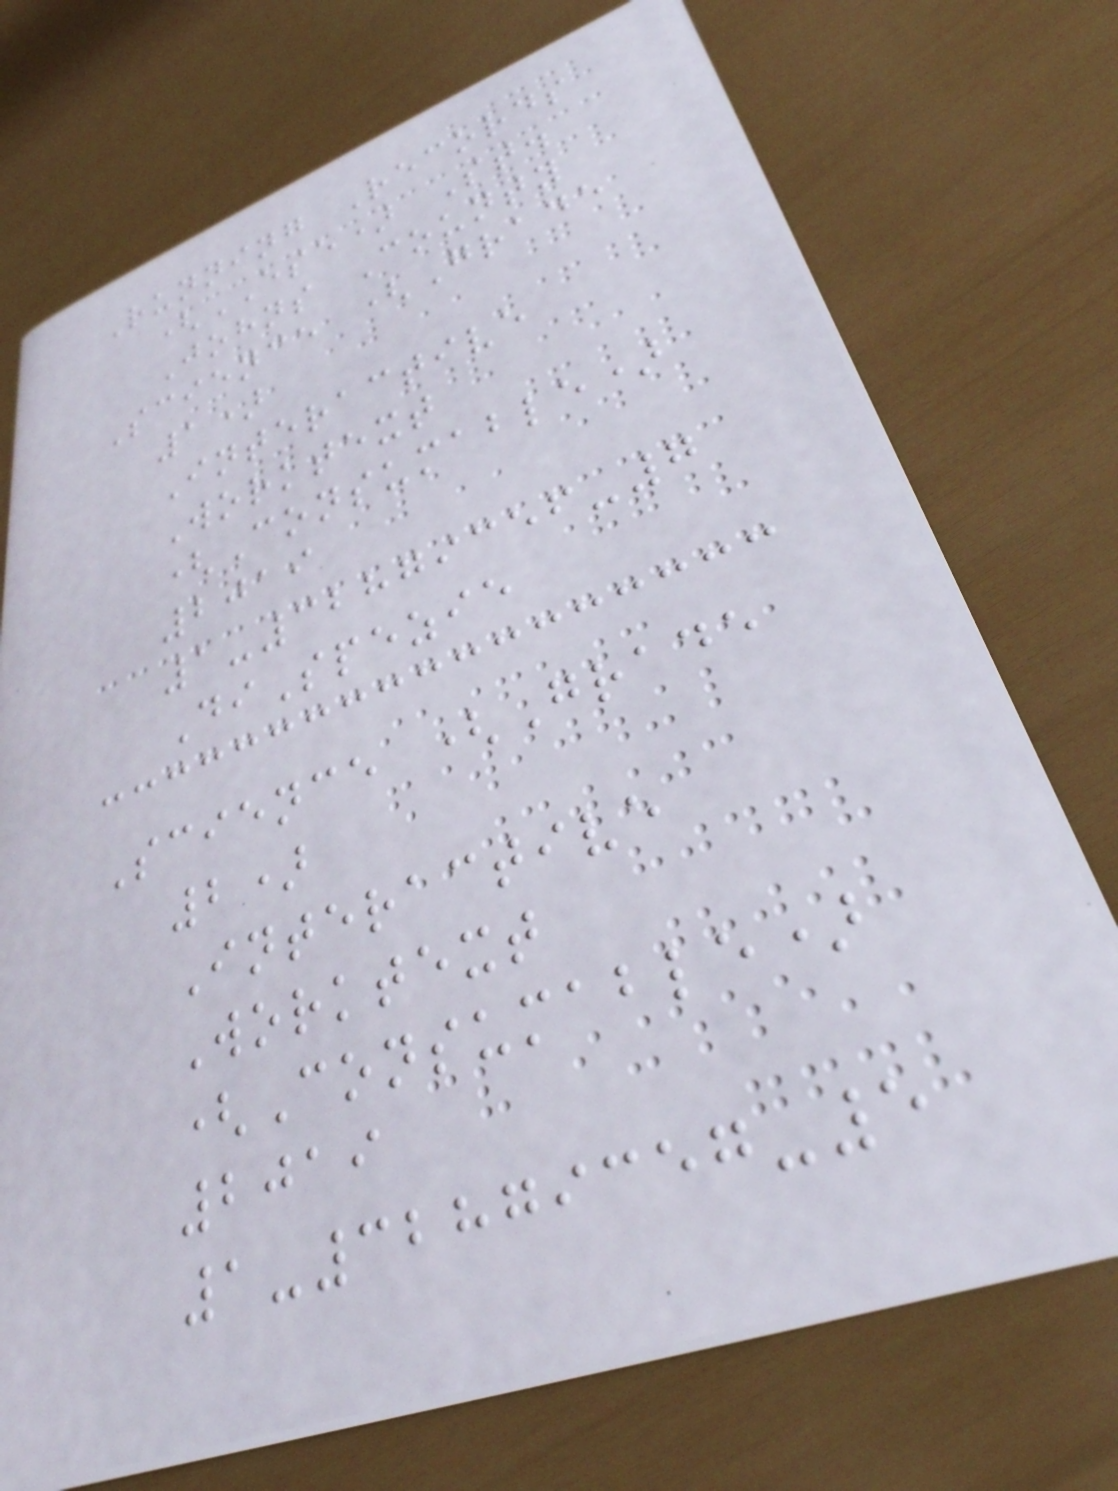Running Records
(ESE) St.
Johns County
Science (Grade
1)
Interactive
Worktext
(Consumable)
2019
1-32879356-7
DiSpezie
Science (Grade
2)
Interactive
Worktext
(Consumable)
2019
1-32879357-5
